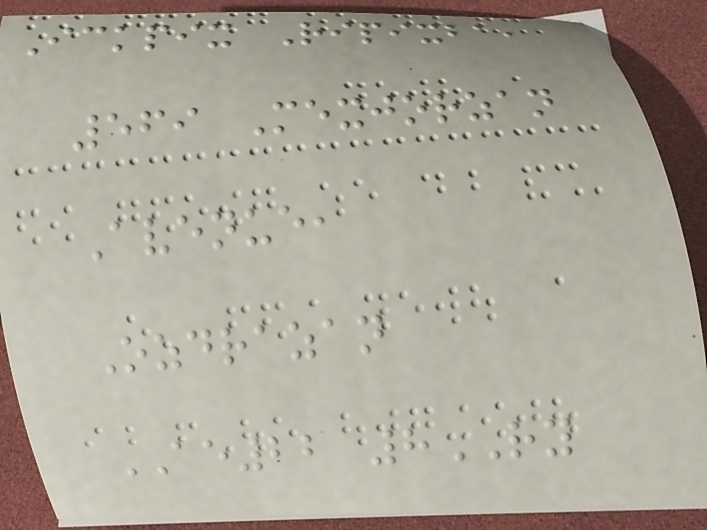Ickpix Ripixba,
569 Mexjorzan
Avenue,
Ozdrazan
AE22 8RY
